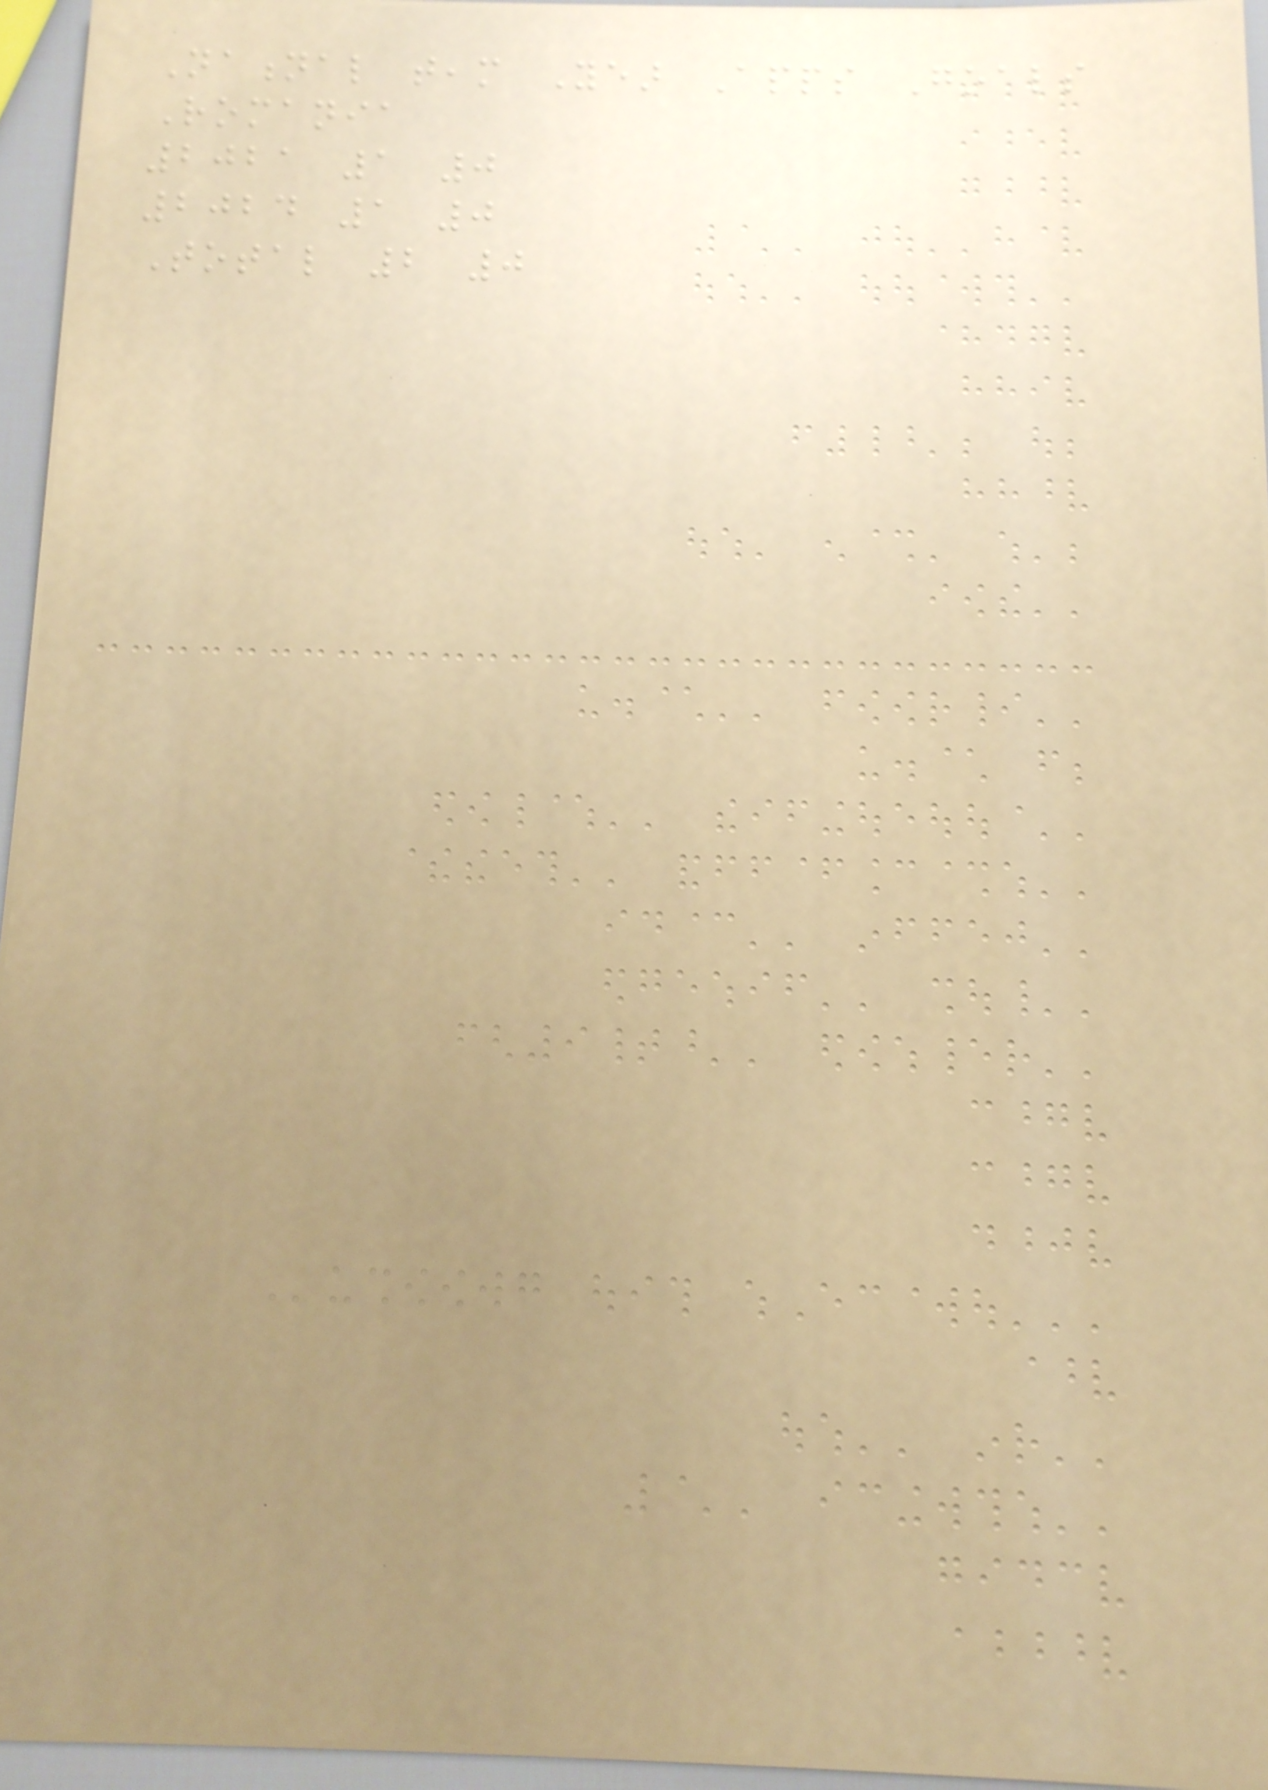National team Year Apps Goals
Romania
2021 1 0
2024 1 0
Total 2 0
